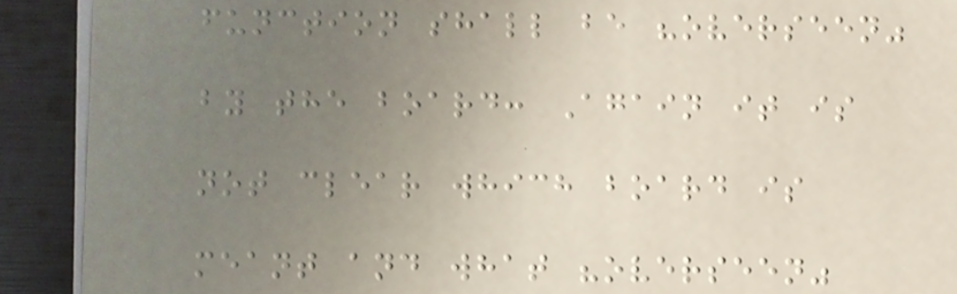function shall be "overseen"
by the board: Again it is
not clear which board is
meant and what "overseen"
